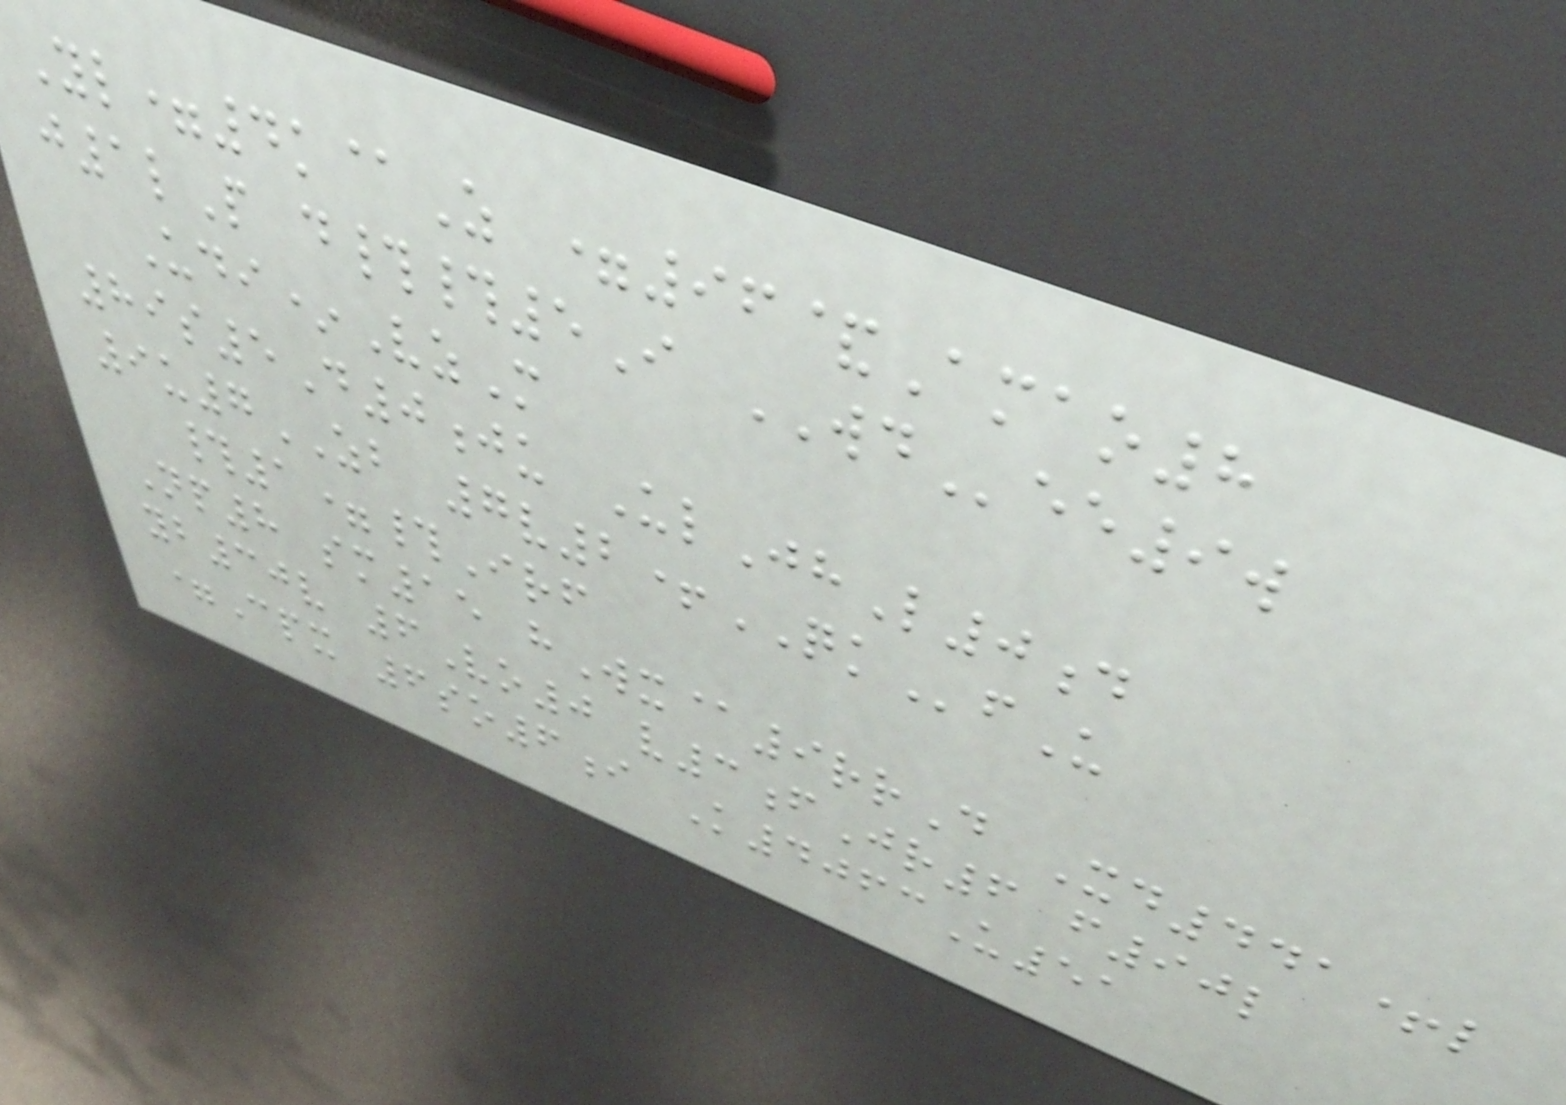Yl=4k@Z =96&Amao8
j1lP d##5I WDee9w
Udi*VzM
89s5D0ju UlJhL0d
9u7ZB 7v2+QKfU
#1=#Irf
Np8 sm15 hWx@9rrD Xd441+l
yb30v 6Vo0 v3fJr6 f90l
=Cpx 6so6i K4063U51
